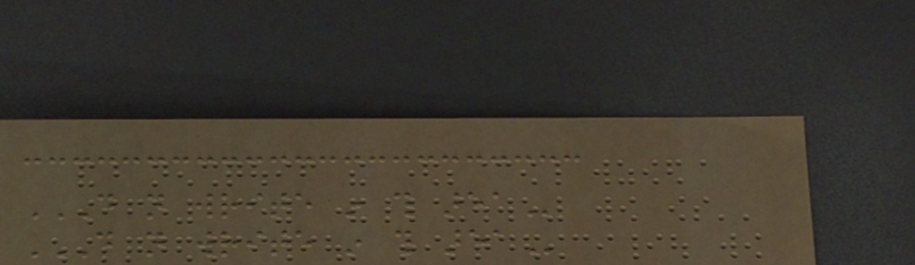DO NOT WRITE IN THIS AREA
DO NOT WRITE IN THIS AREA
